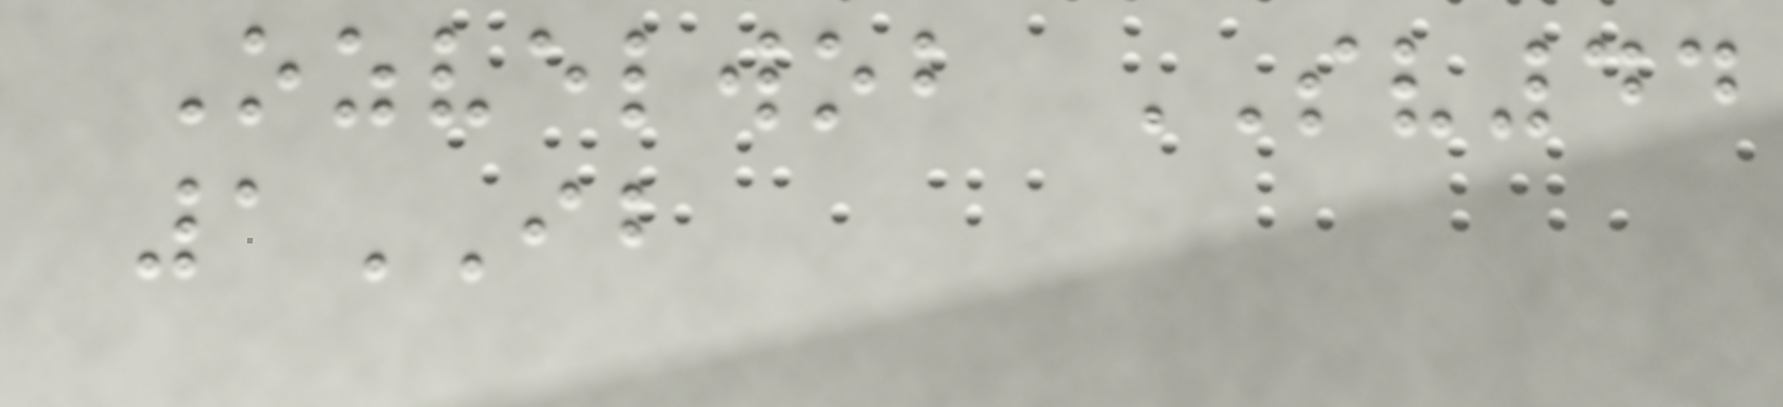Ozvelwob SV44
1IB
